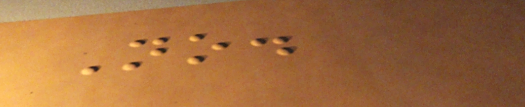No.
